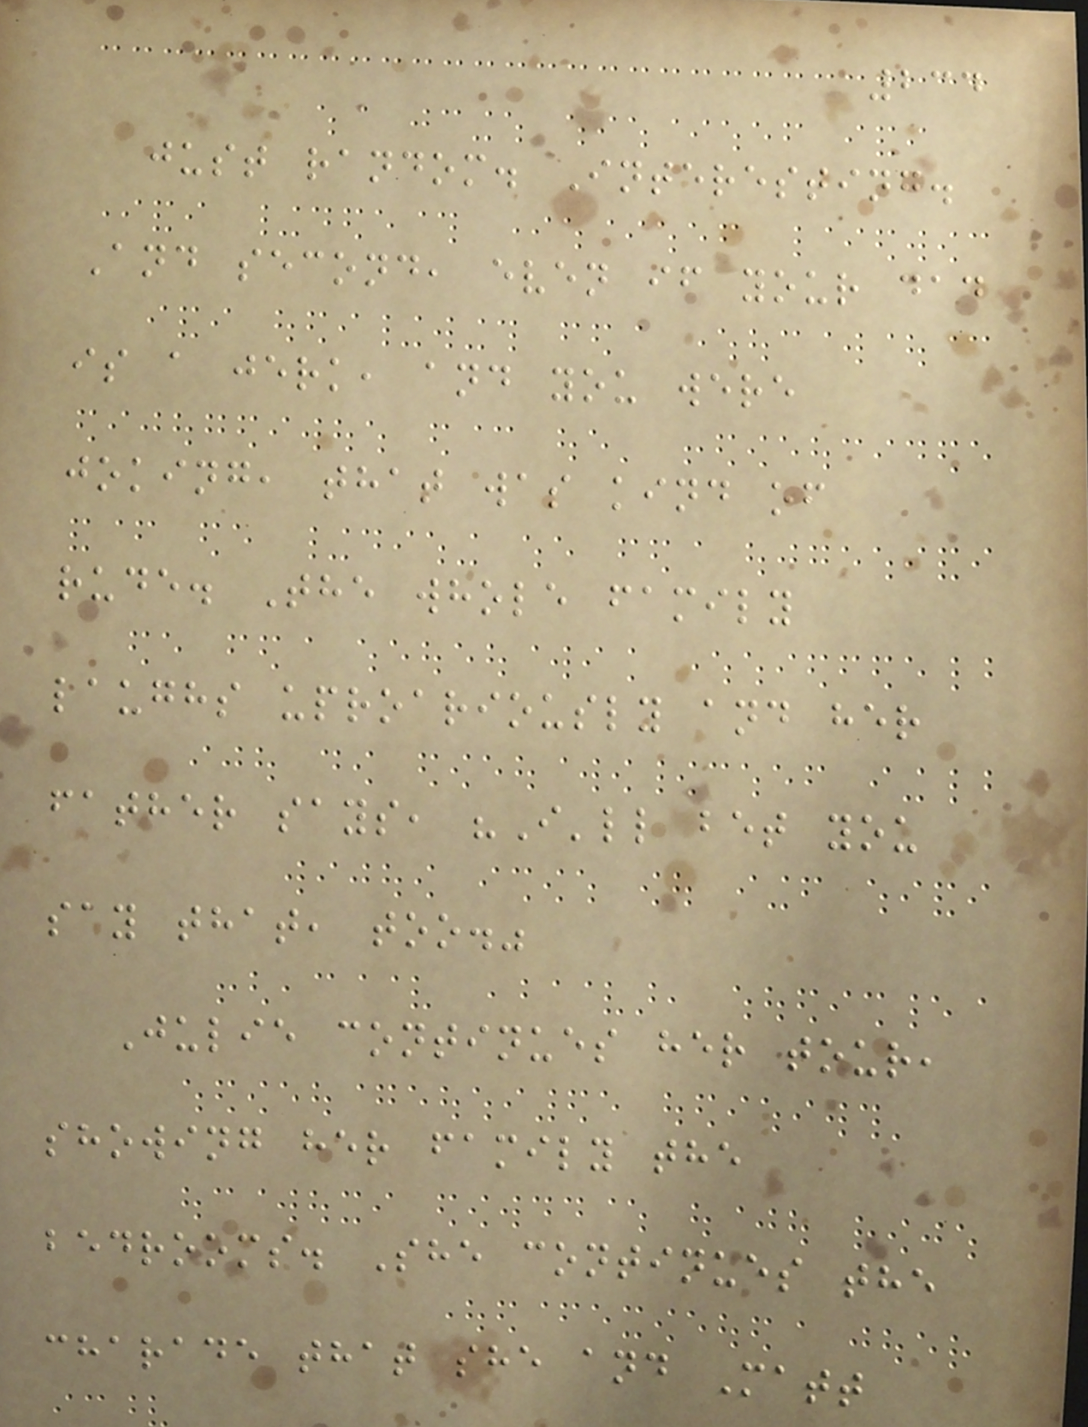234
just random. Interesting.
And second, even if your dad
is a jerk, and you were
joking, that was kind of
rude. The whole family
laughs uproariously and her
father says, "I'll bet you
say that, too."
Julie continues her tour,
showing her family the
bedrooms. She continues the
charade that she and Matt
